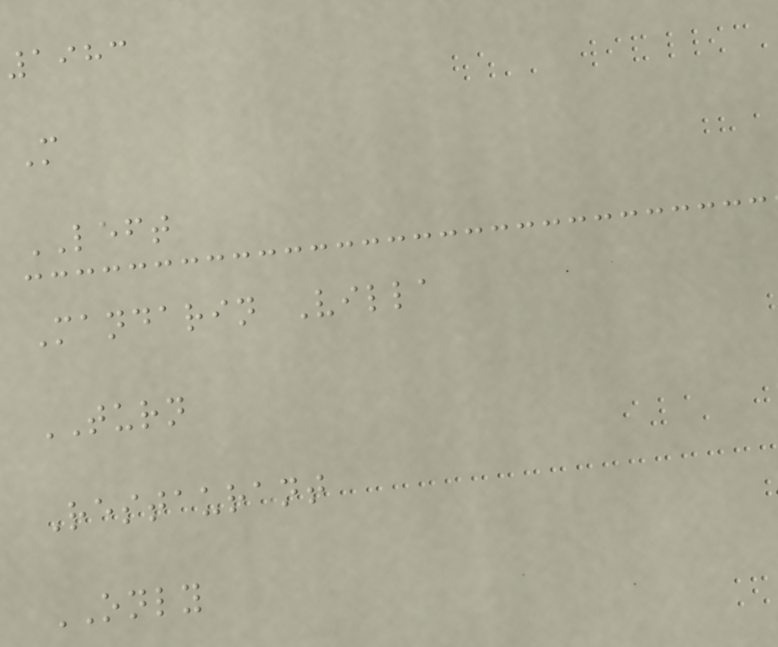1983
M
LEFT
Mandarin Villa
TURN
Restaurant
ONLY
